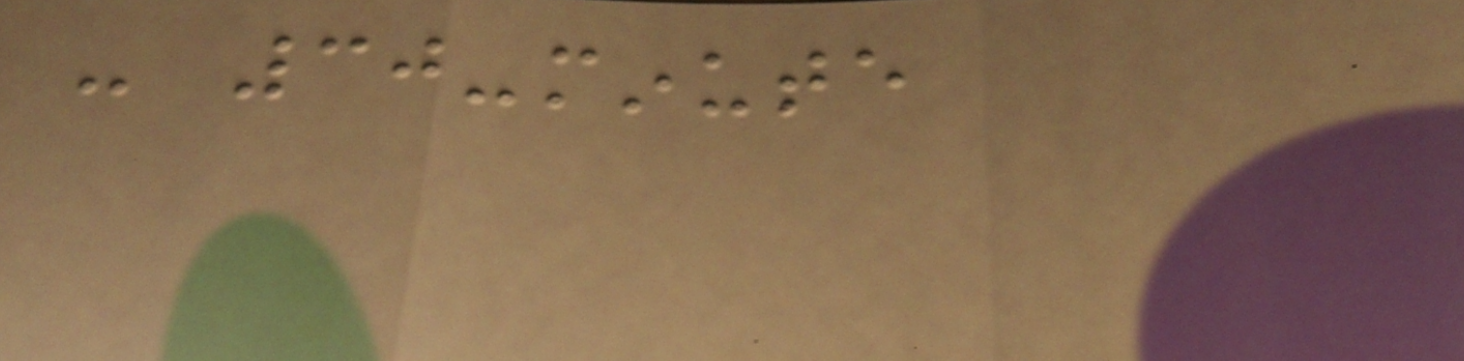- 30-minute
